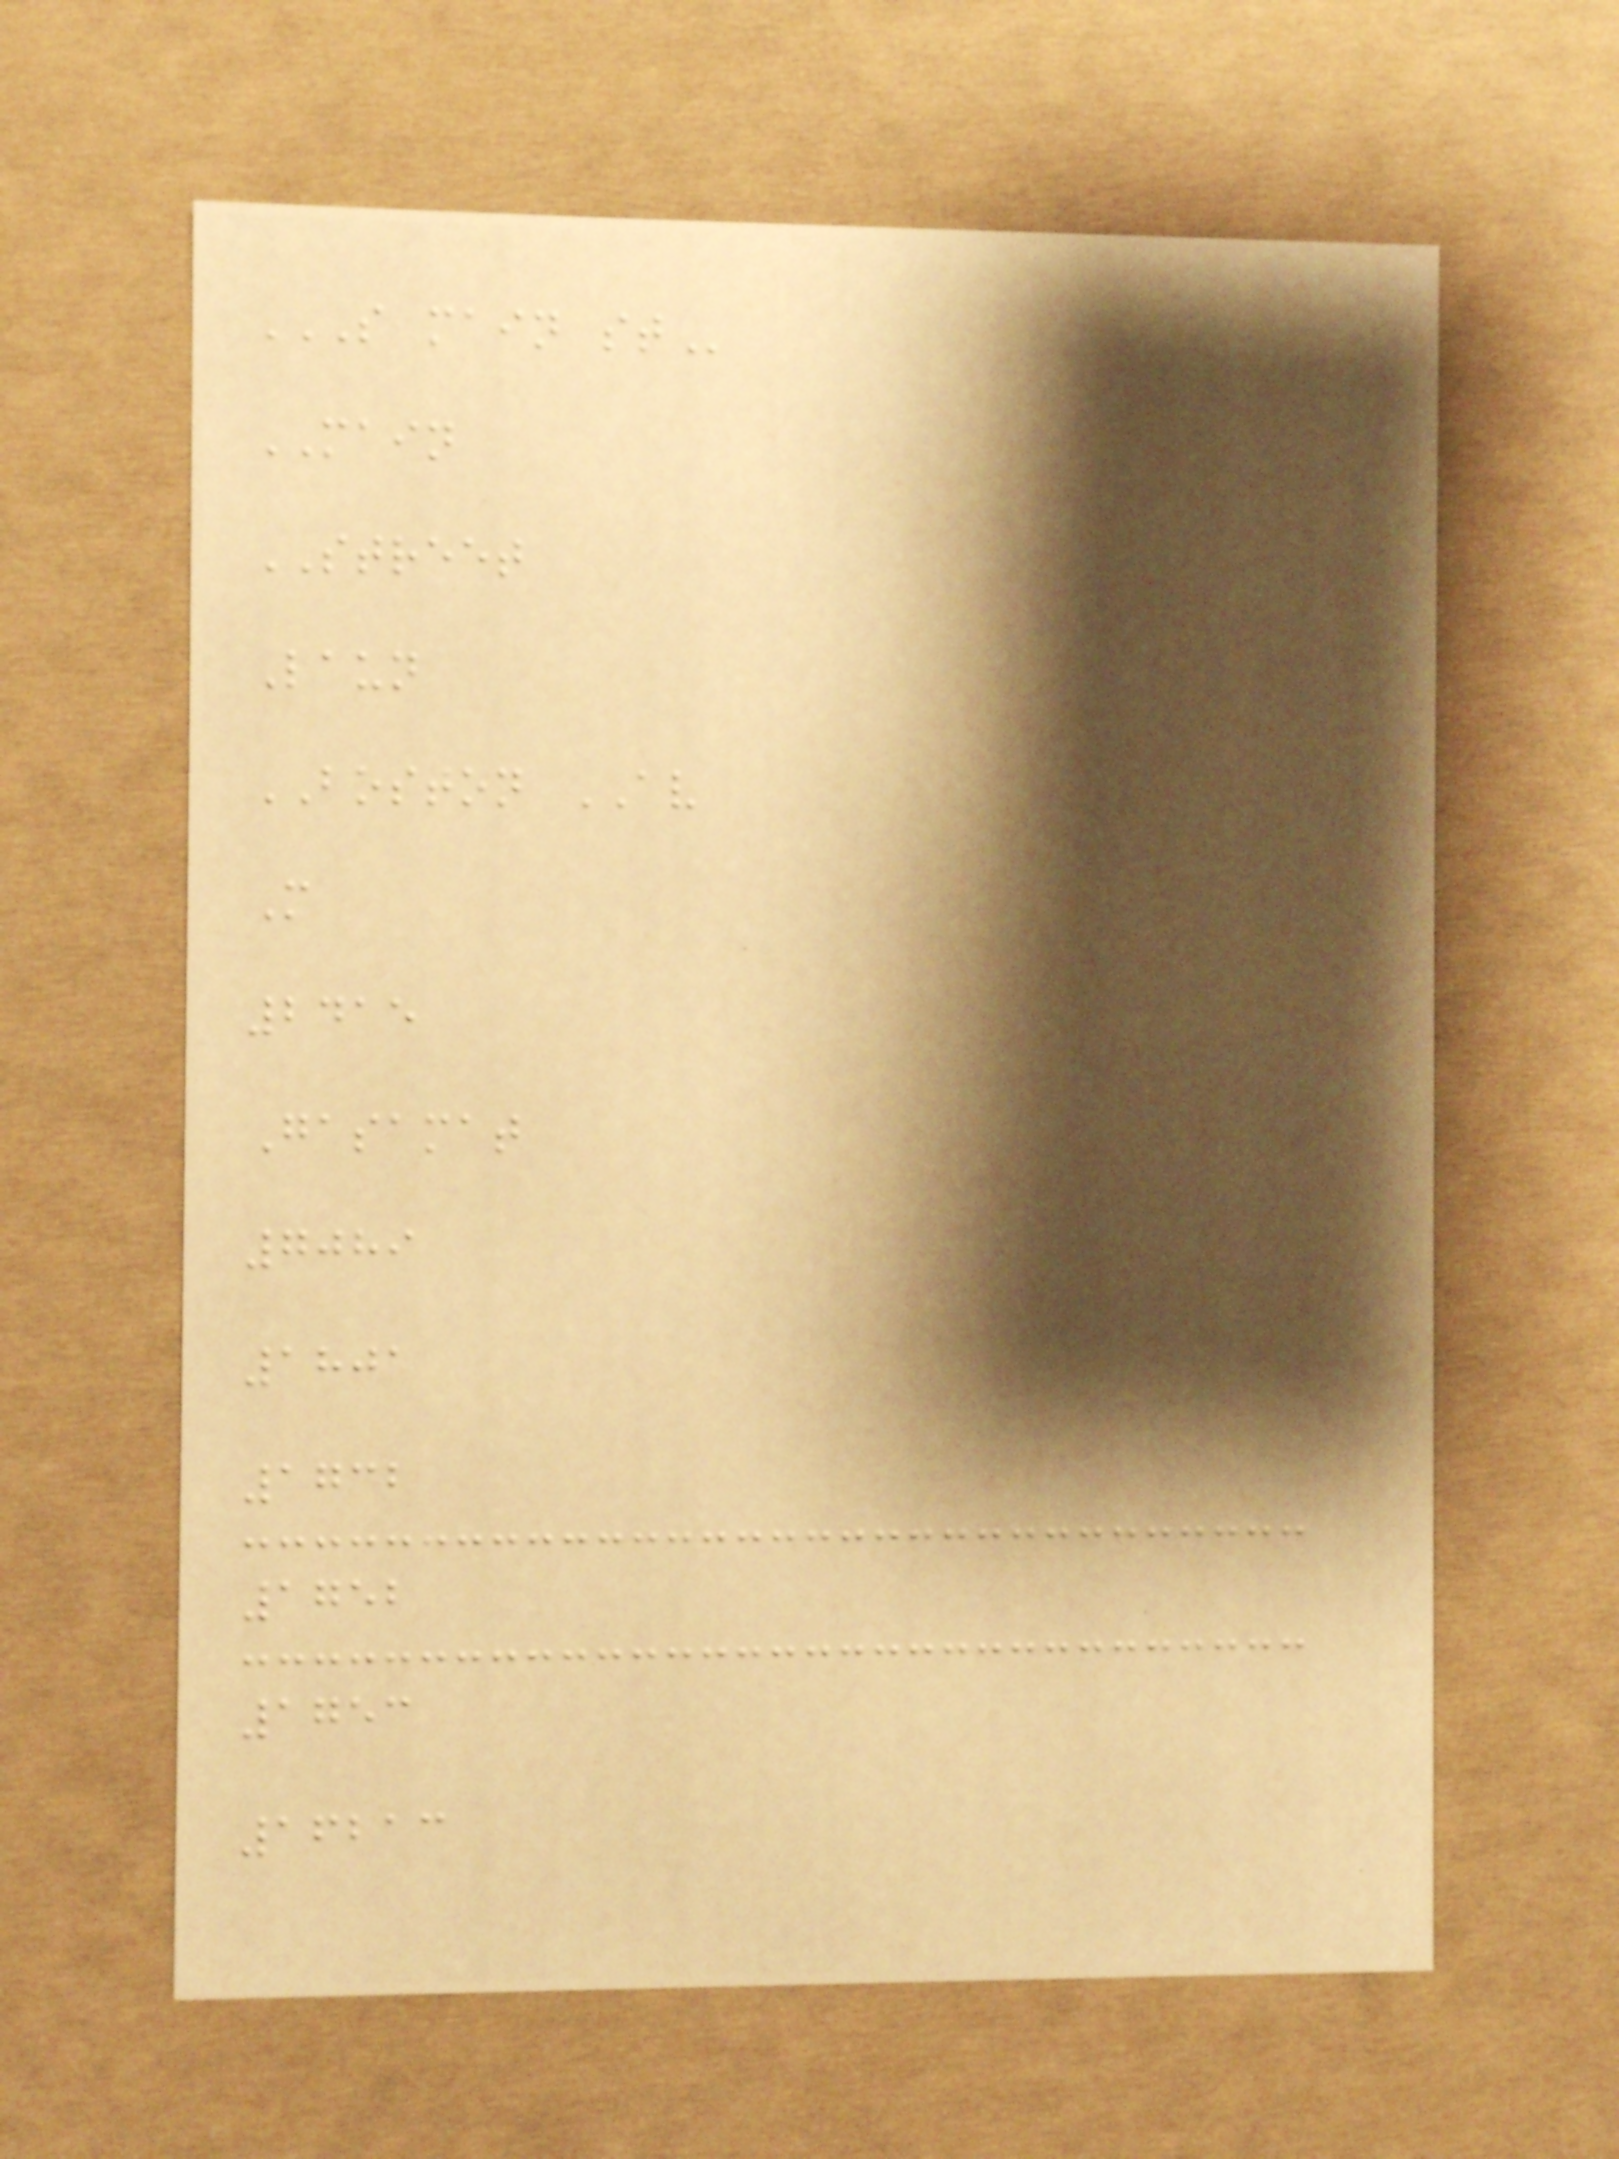S MAIN ST
MAIN
STREET
Laun
BOSTON AV
M
2415
Gasamat
7089
1801
1732
1752
1753
16213
